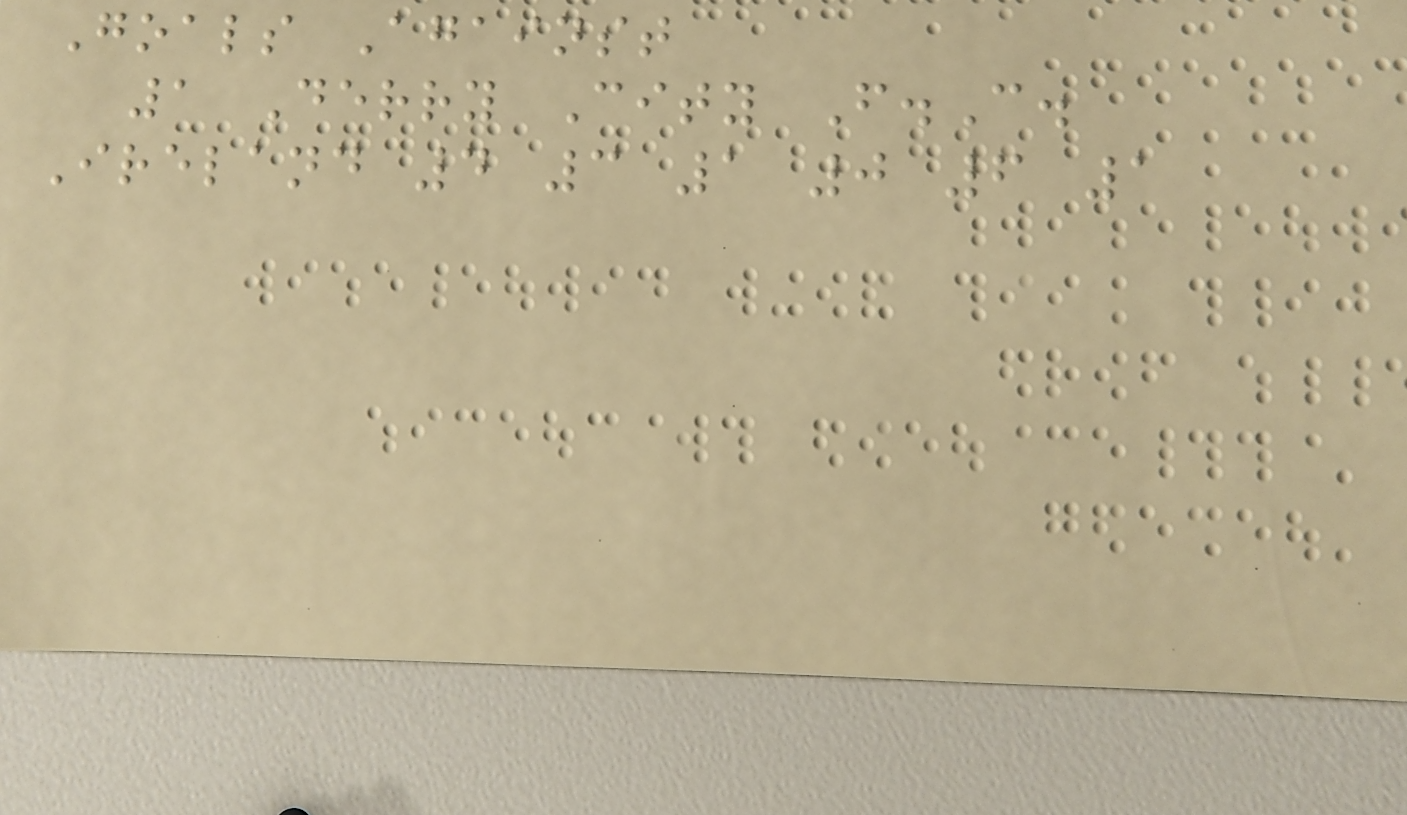Goals Against
1 Derry City F.C.
Ireland 4 3 1 0 6 1
